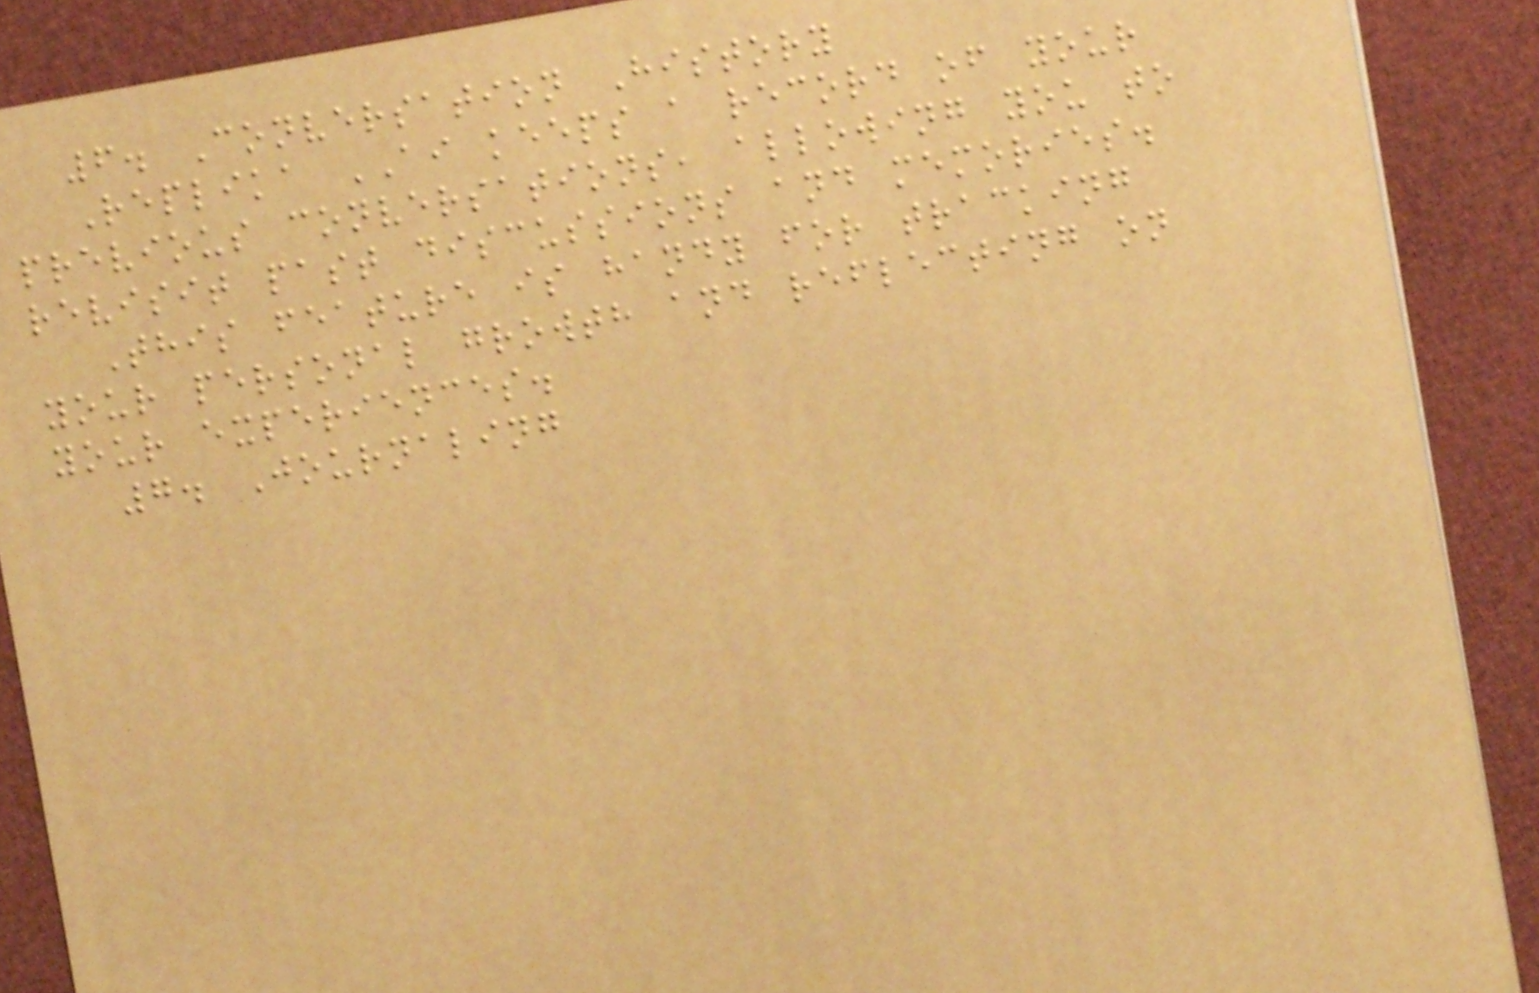6. Conversation History
Replika AI keeps a record of your
previous conversations, allowing you to
revisit past discussions and memories.
This feature is handy for tracking
your personal growth and reflecting on
your experiences.
7. Journaling
